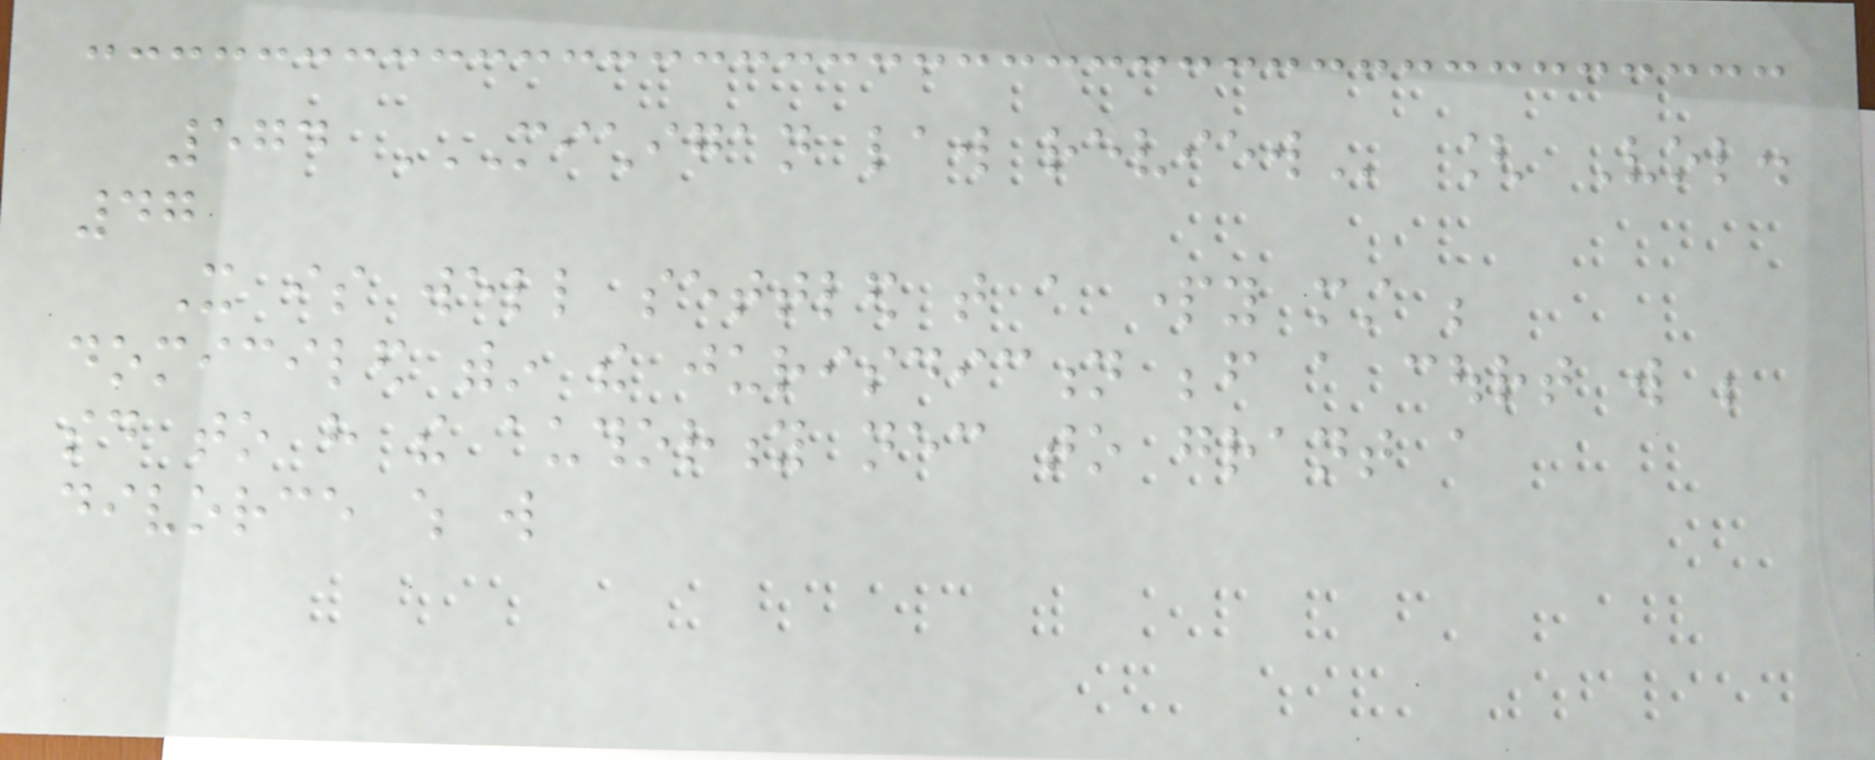574 MICHIGAN LAW REVIEW [ Vol.
47
It is well settled that a party must be
domiciled within the jurisdiction before a court will be
said to have the authority necessary to grant a
divorce which will
